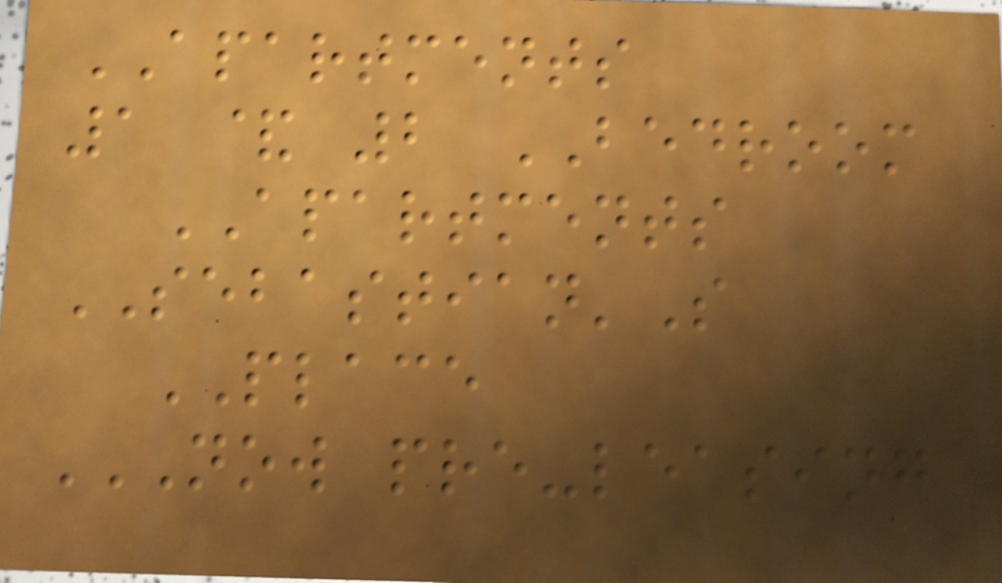APARTMENTS
1 & 2 BEDROOM
APARTMENTS
SEBASTIAN'S
PLACE
NOW PRE-LEASING
